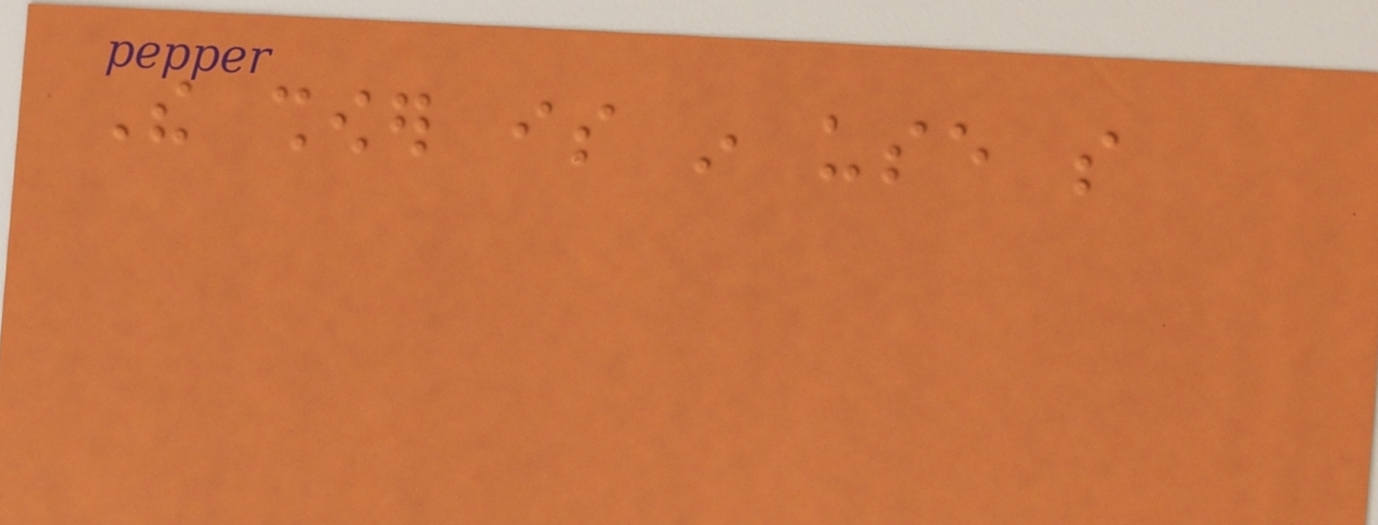The shower is in use so
